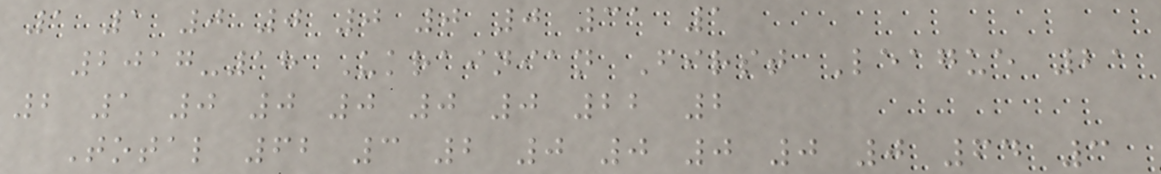1 1 0 0 0 0 0 31 1
2017-18 Ukrainian First League 21
2 1 0 0 0 0 0 22 2
Total 62 3 2 0 0 0 0 0 64 3
